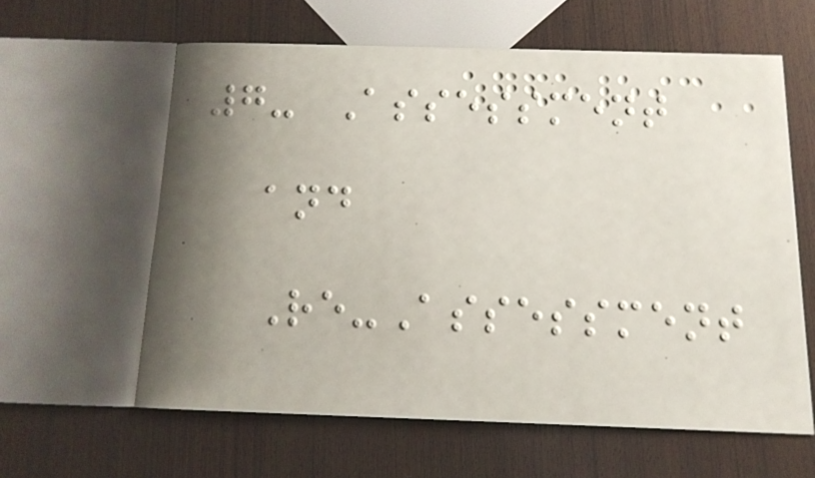7- Assessment
and
Re-Assessment
